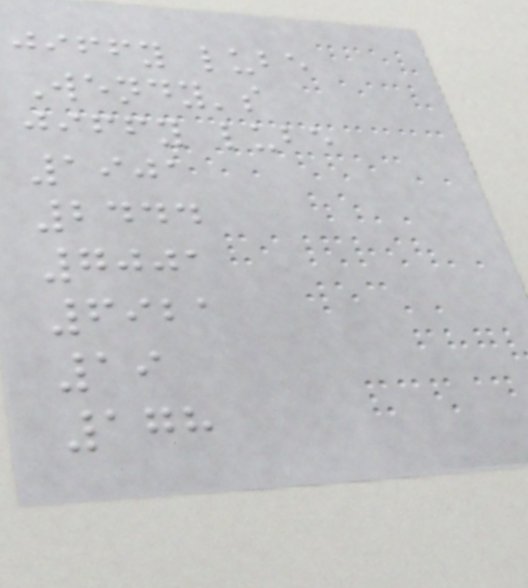jiffy lube
Wendy's
jiffy lube
1901
2444
7001
6921
19
178
